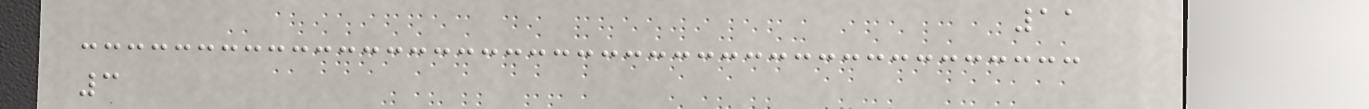11
3
